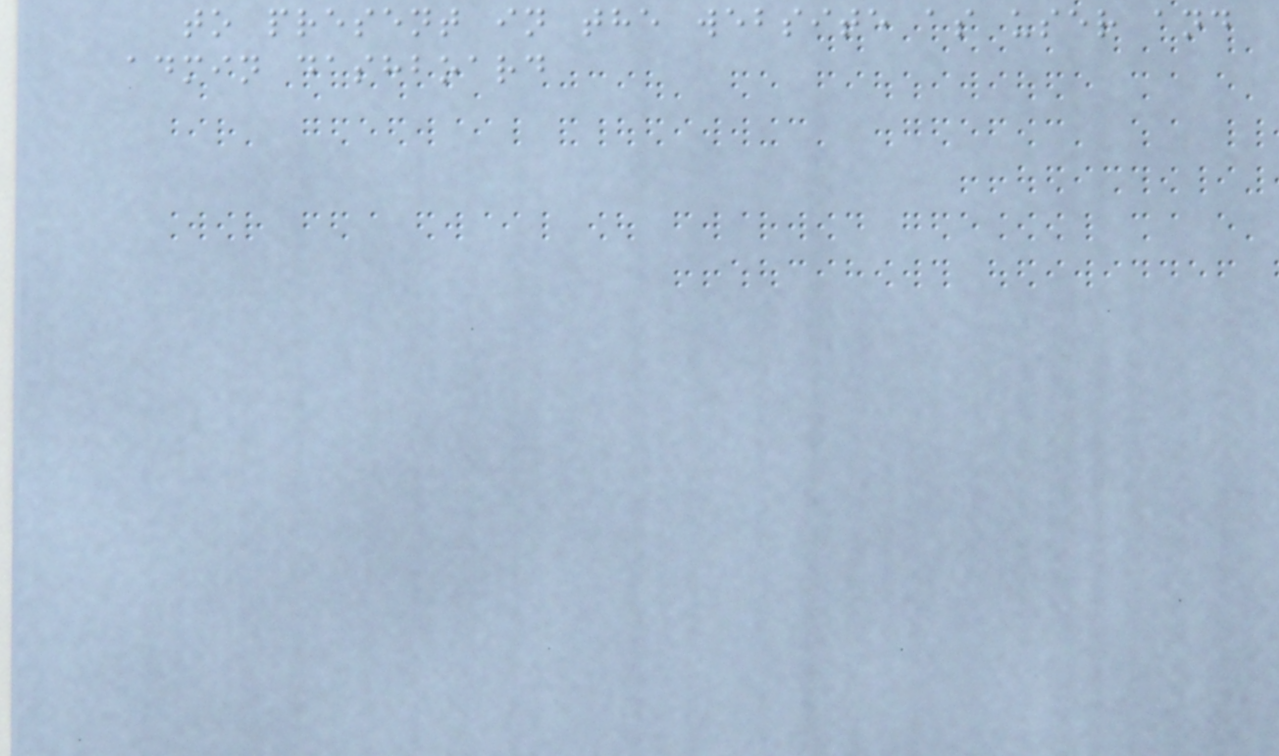to present in the website as user and
admin dashboard
